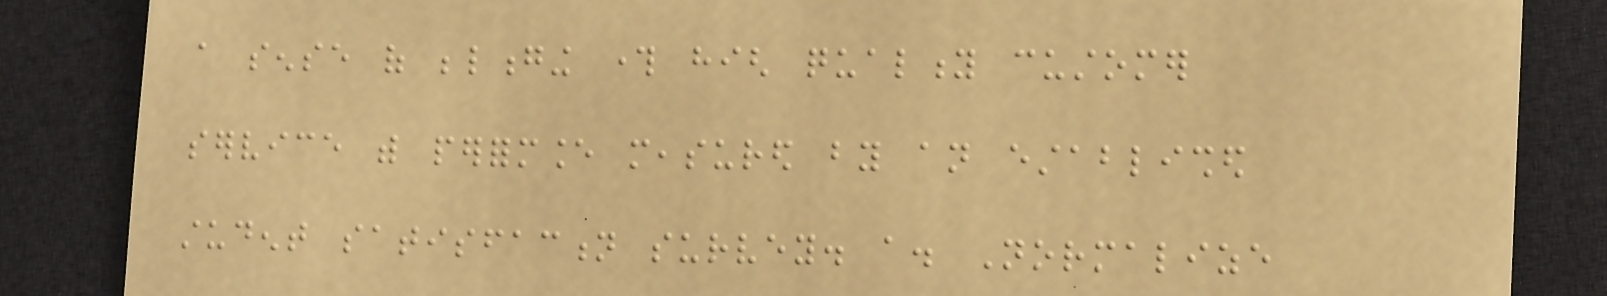a sense of belonging through high quality customer
service with performance measured by an established
student satisfaction survey. a. Normalize
